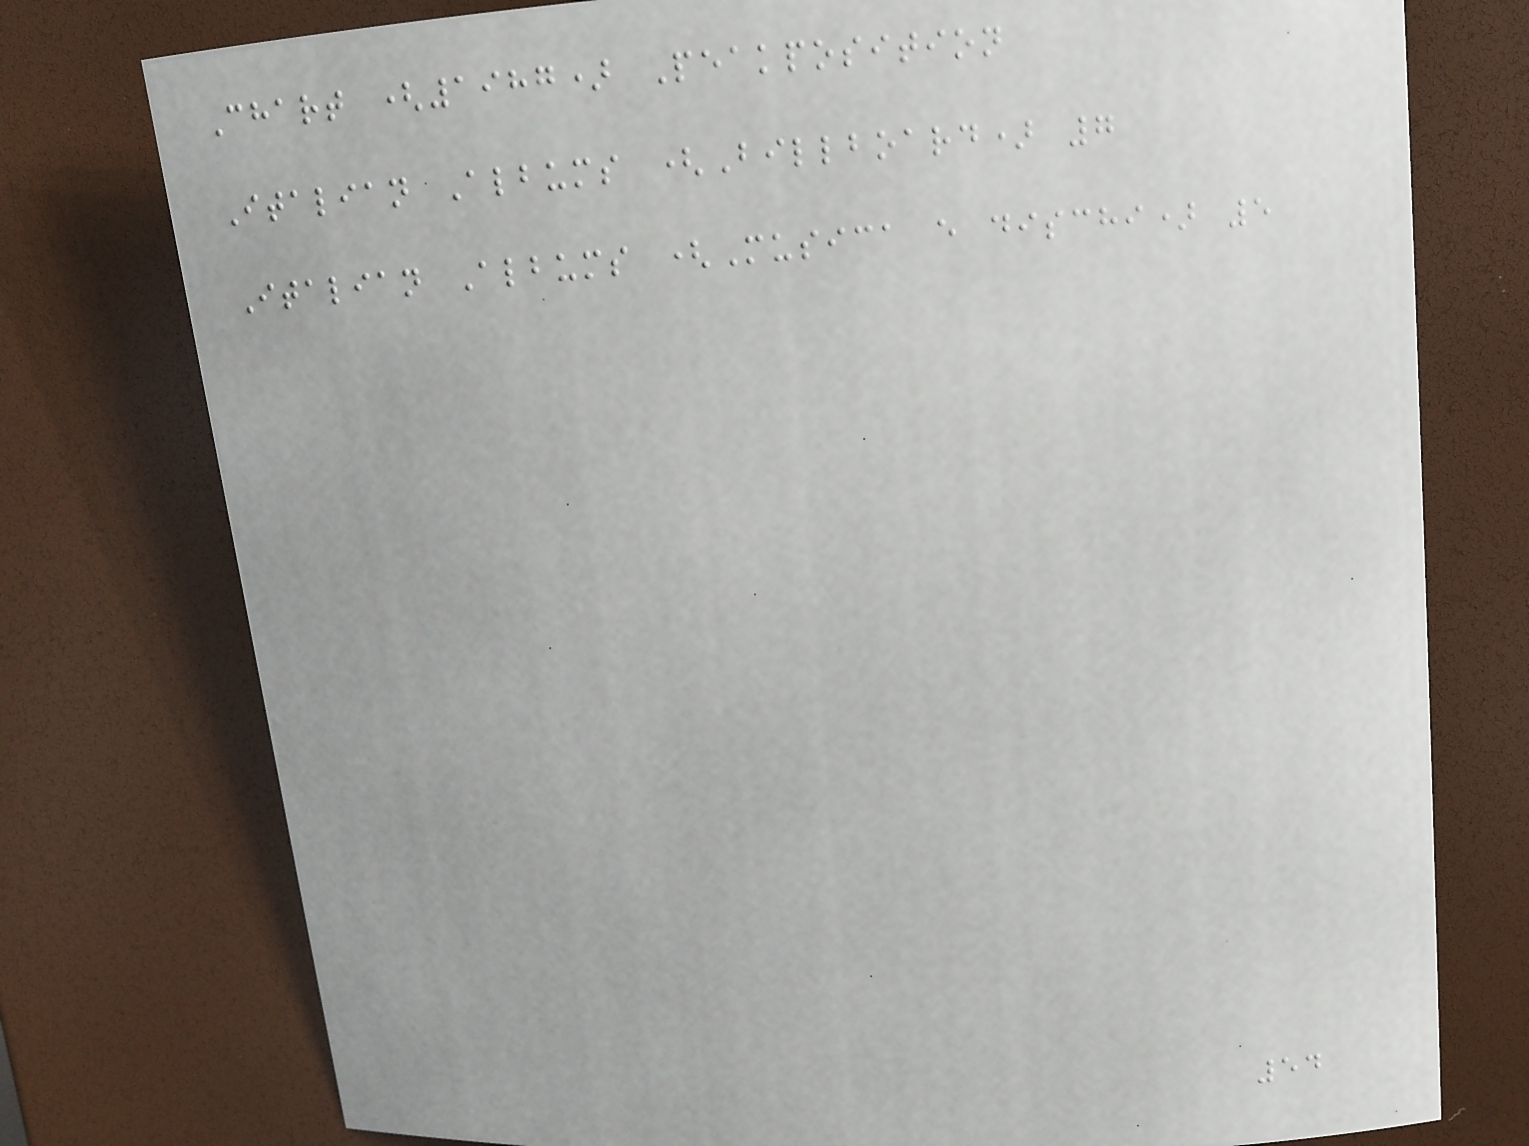Chart (1987) Peakposition
Italian Albums (Billboard) 7
Italian Albums (Musica e dischi) 5
54
